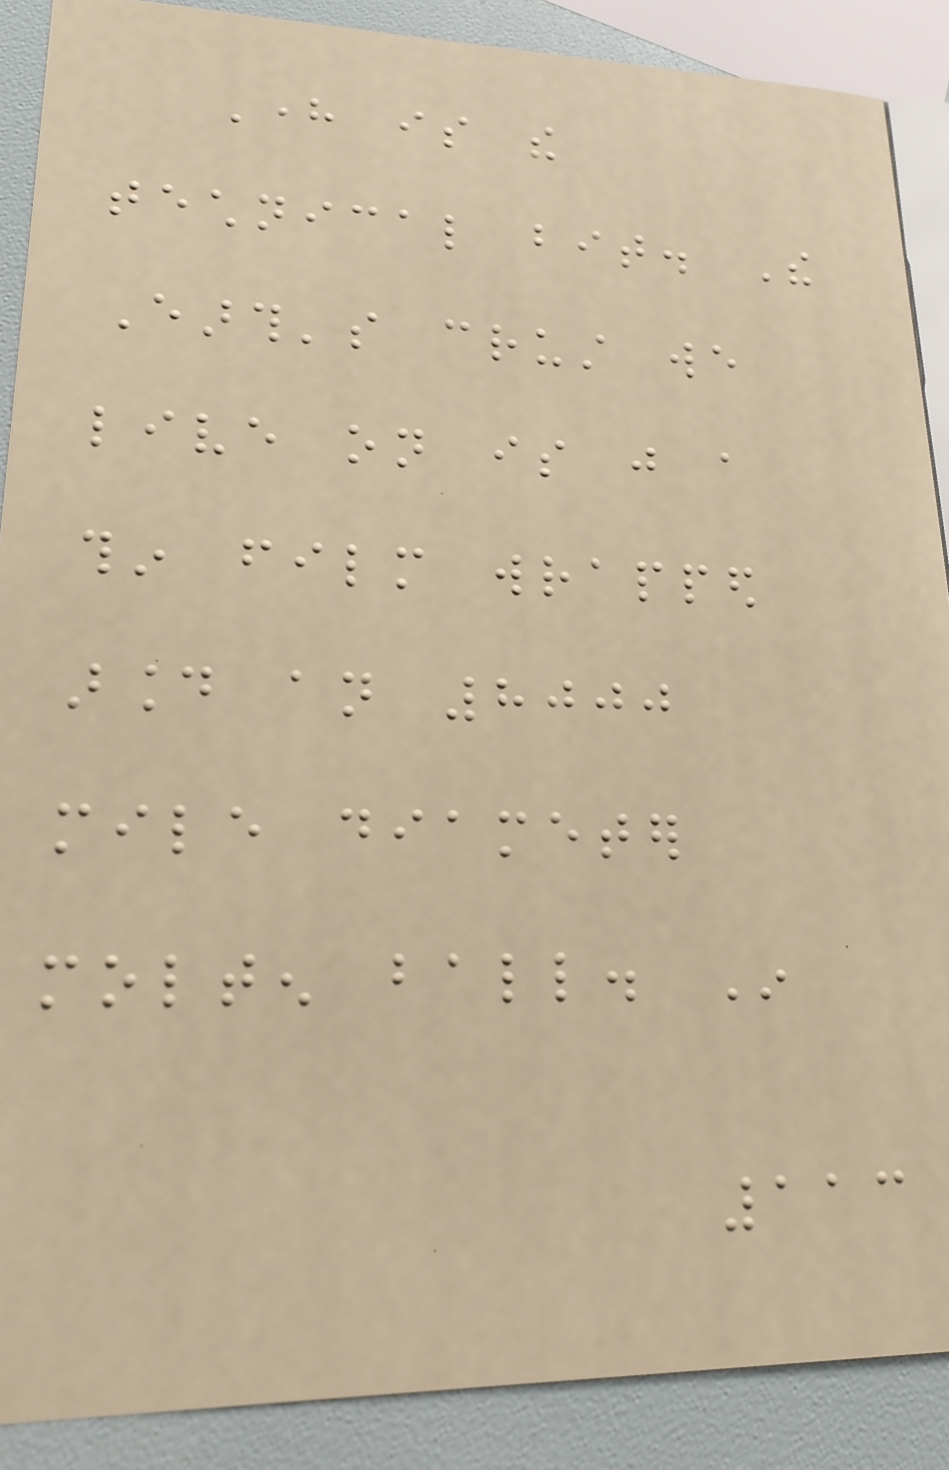Here is the
technical bit. The
Earth's crust we
live on is just a
thin film wrapped
around an 8000
mile diameter
molten ball. In
113
